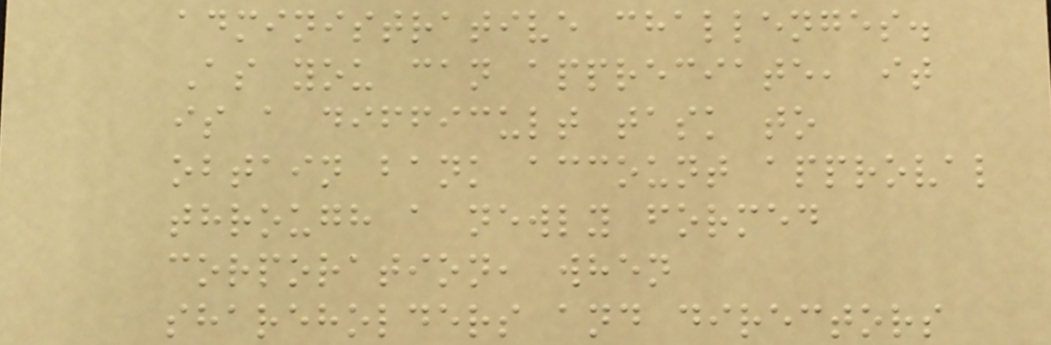administrative challenges.
As you can appreciate, it
is a difficult task to
obtain bank account approval
through a newly formed
corporation, when
shareholders and directors
